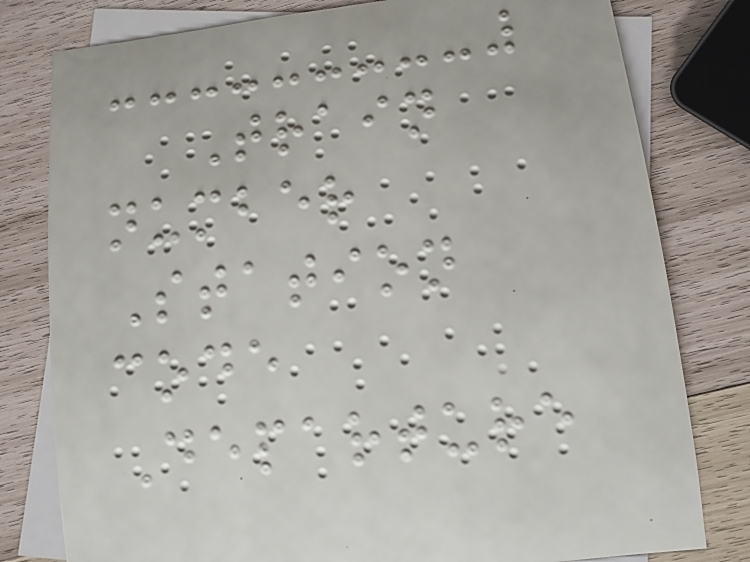Train
number
Station
code
Departure
